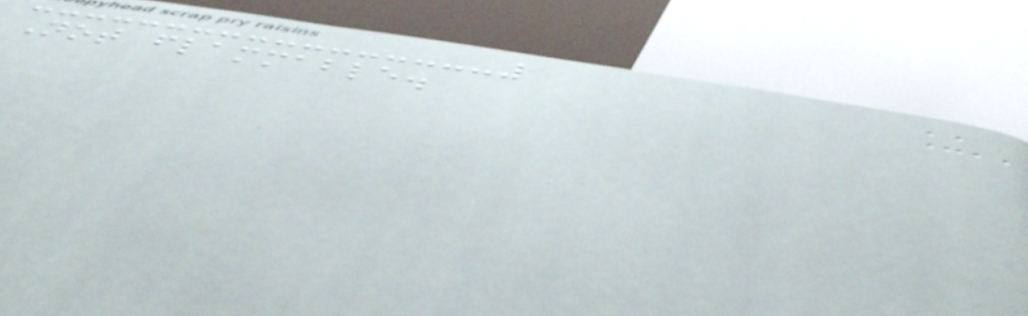Not flammable.
